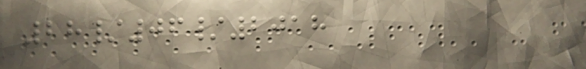28/06/2018
